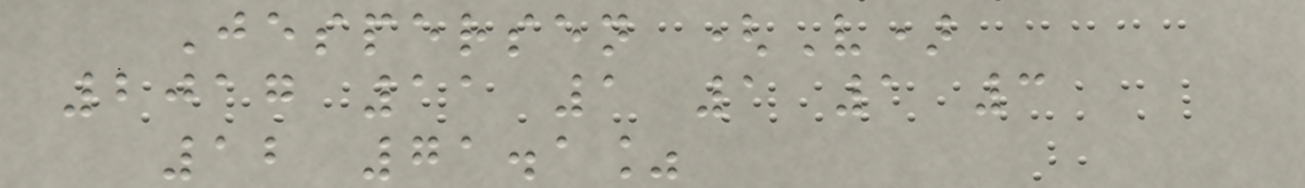Jespersen (V)
2017 11 1 1 1 3
12 71.1%
